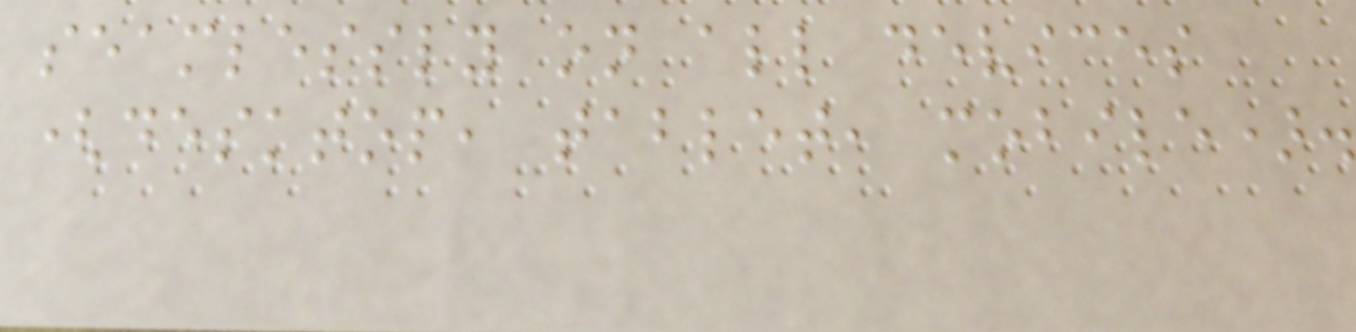seamlessly on all devices
(desktop, tablet, mobile).
